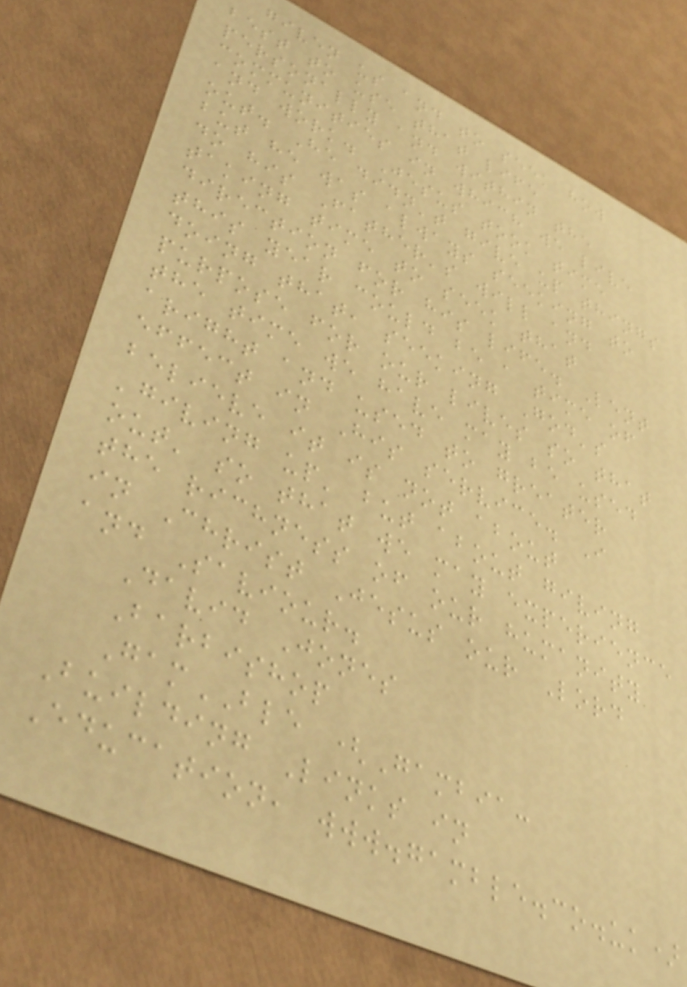given us and to seek how
best to use that life
personally and within the
communities in which we live
and work. Jesus took time
out. He didn't give up things
but he was always seeking to
do his Father's will and
taking time to seek that
direction for his life. Lent
this year could be a time of
doing that, seeking God's
purpose for our lives so that
the time we have may be used
aright and used to greater
effect in His service. I
believe it is not about
'giving up' but about giving
out' so that we may experience
the richness of our humanity
in Christ Jesus our Lord
and Saviour.
David Jones
Barbishop
GamBLE (Gambia:
Building Links in
Education, www.gamble.co.uk)
